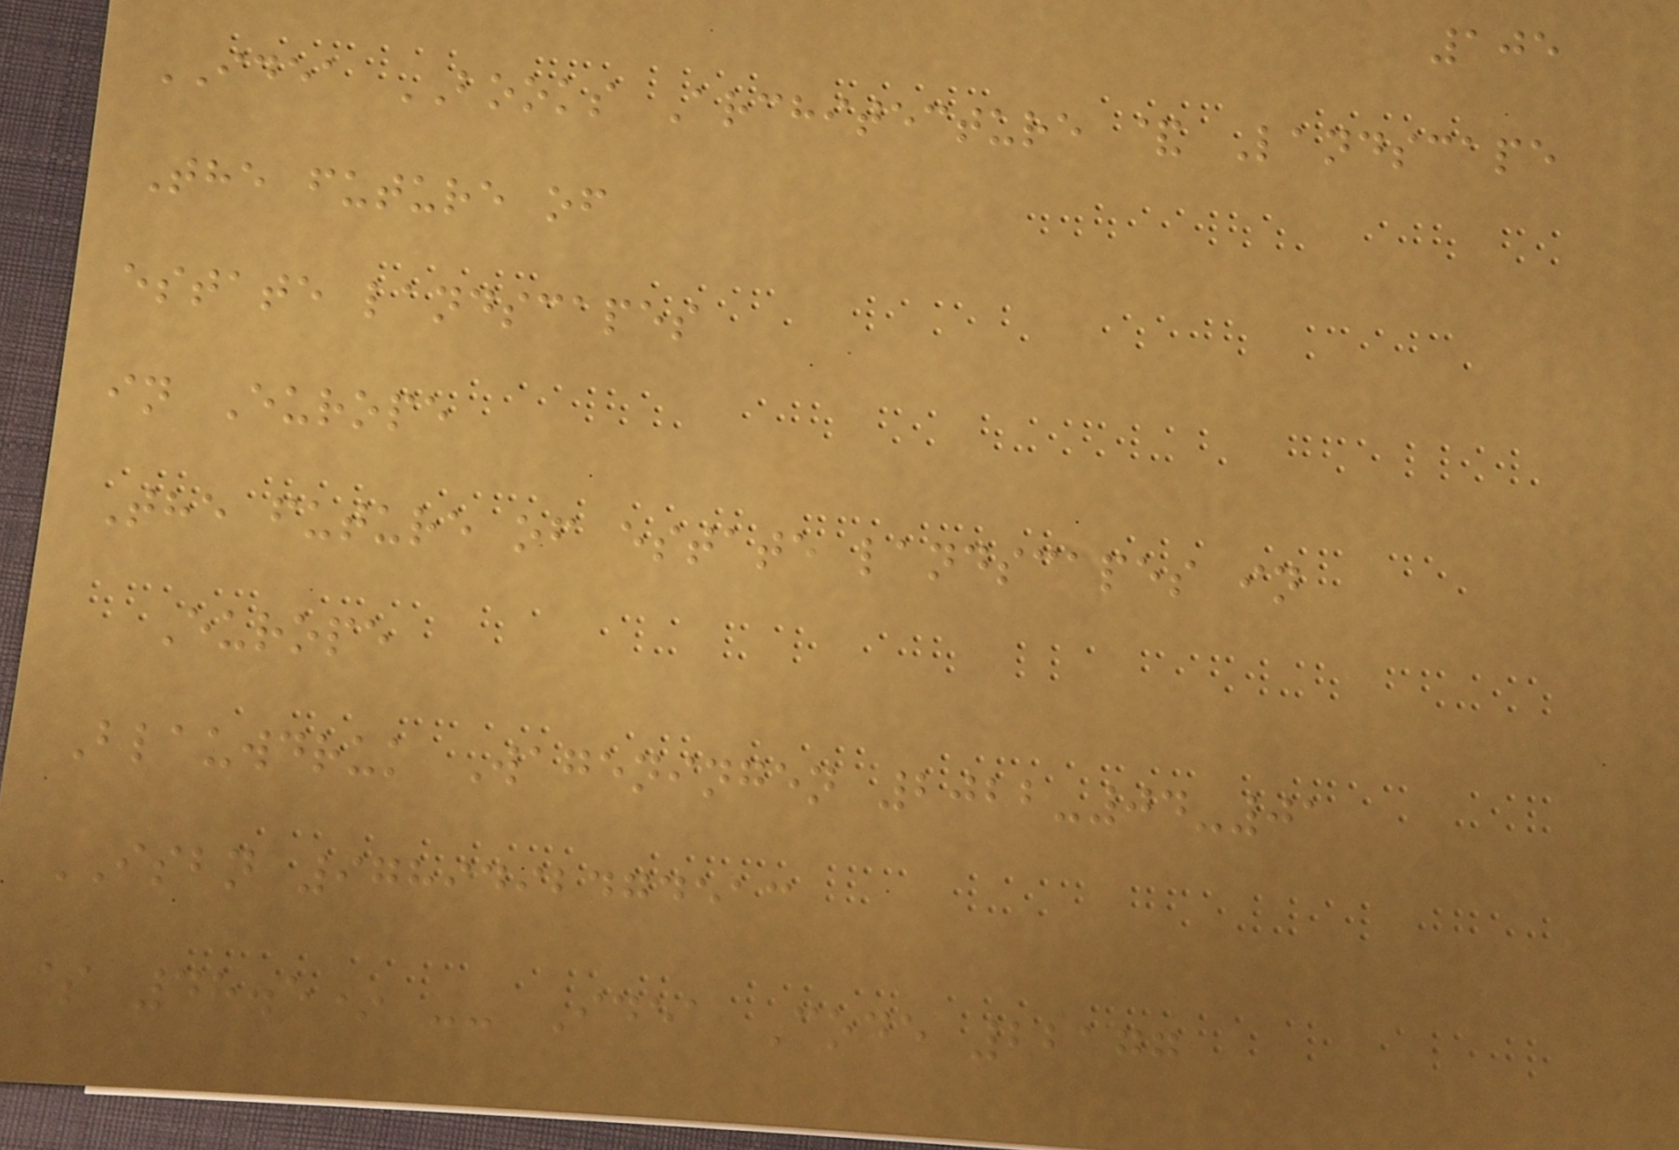105
IDEA BOOKS Architecture & Landscape
The future of
estate landscapes
in Europe
The future of estate landscapes in
Europe
Blauwdruk Wageningen 2022-04-01
ISBN 9789492474513
$ 48.5* -- Idea Code 22177
